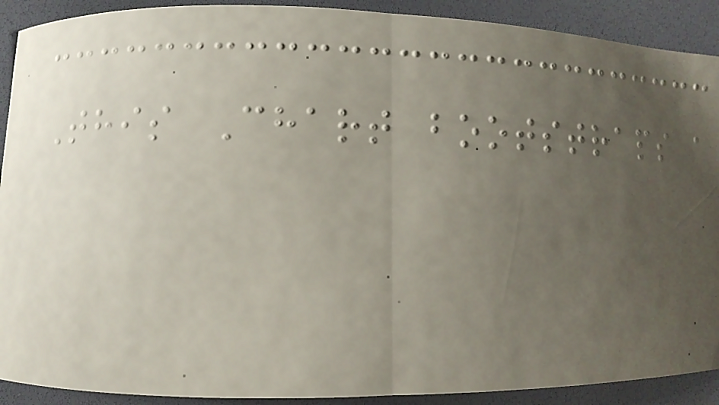This Chart bootstraps a
